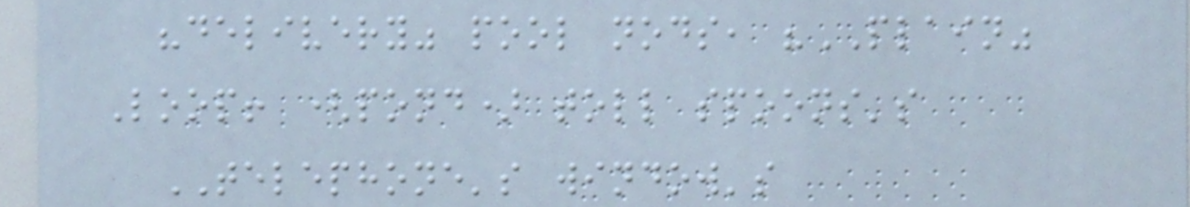"delivery" pool nods, "PLAIN"
Loop! (pond) toll spoons's
TELEPHONE's window's
